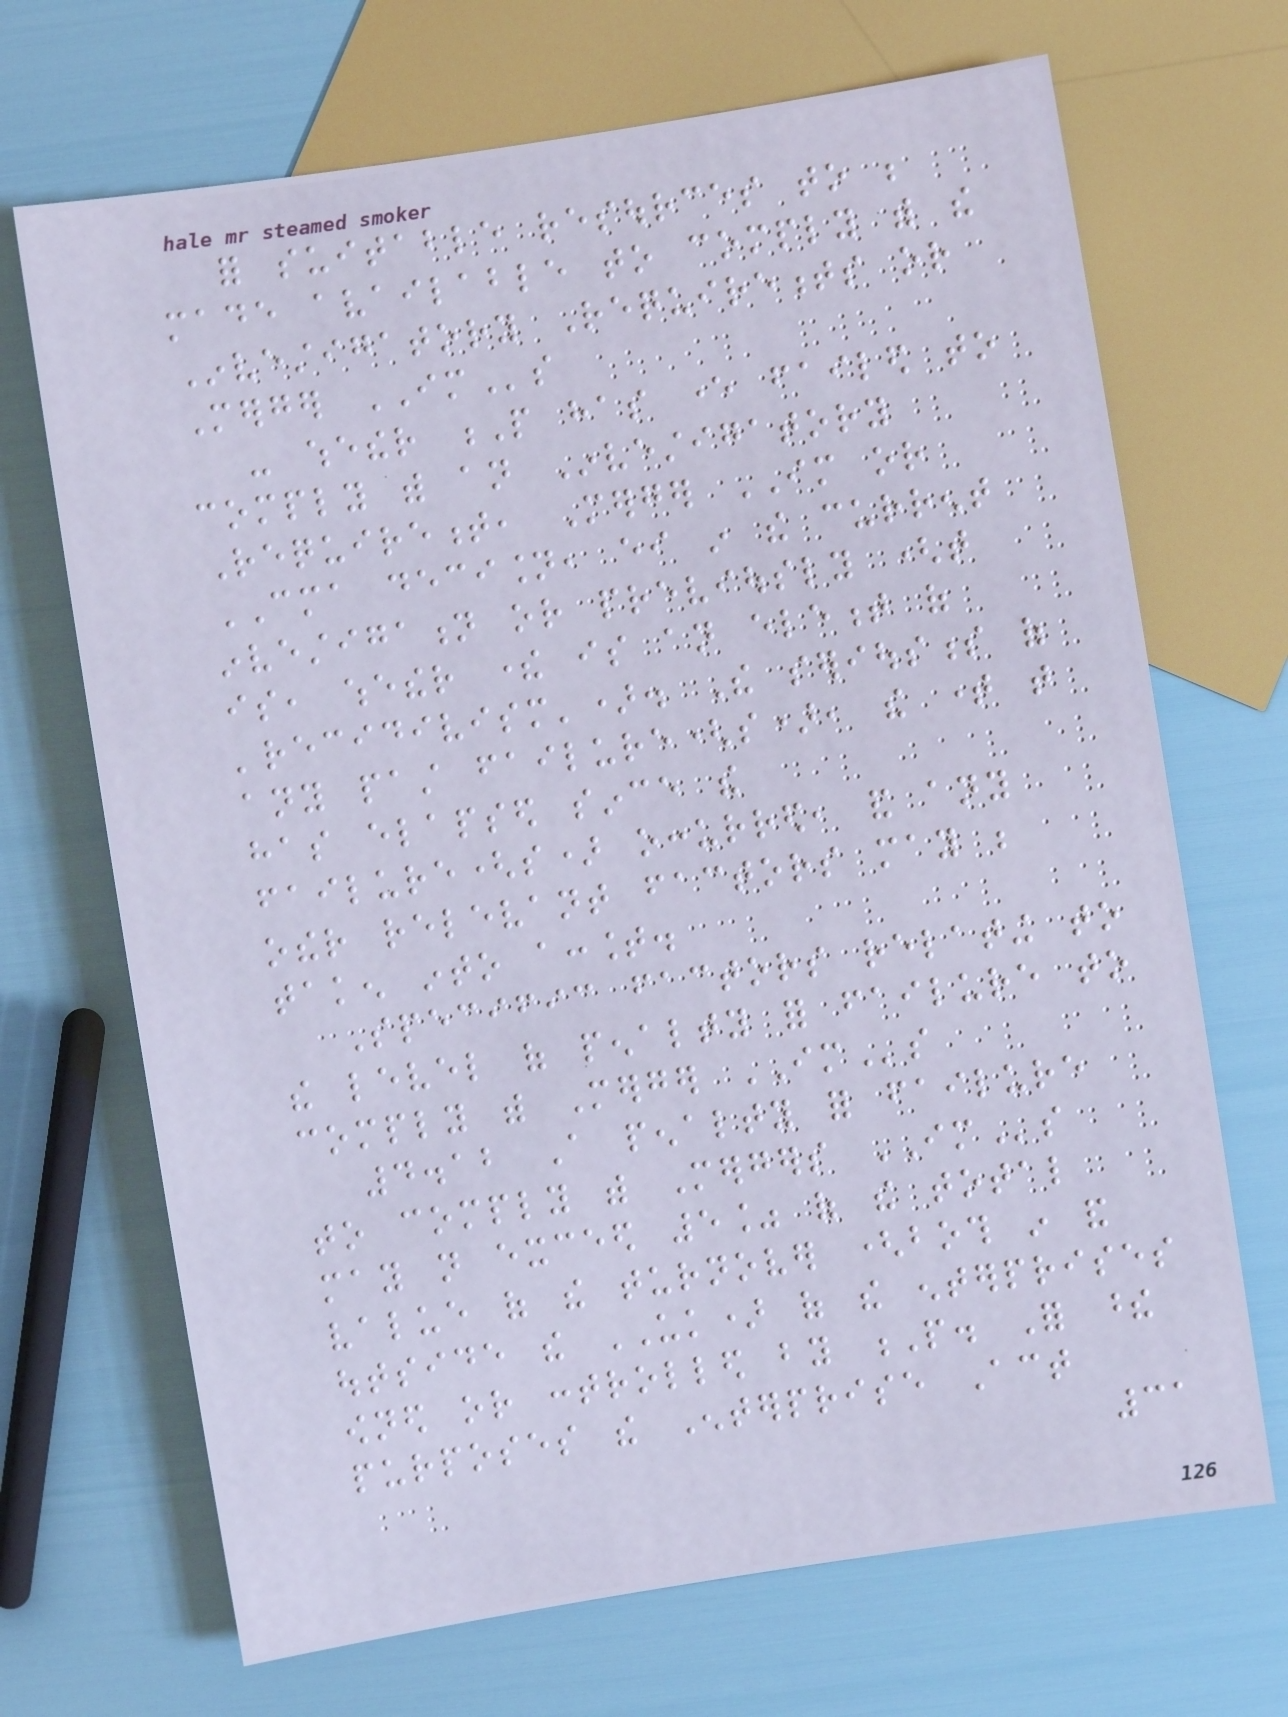for suitable resources to be
made available to comply with the
Investigatory Requirements or
Merger IMs
- whether P has ever failed to
comply with an Investigatory
Requirement, Merger IM or
CMA decision, either in the current
investigation or previously (that
is, whether there is an element of
'recidivism'). The seriousness of
any past failure(s), the time that
has elapsed since the
failure(s) occurred, and any
other relevant factors may be
taken into account.
Specific factors relating to
the level of penalty for failure to
comply with Merger IMs
4.12 A penalty for failure
to comply with Mergers IMs
may not exceed 5% of the total
value of the turnover (both in and
outside the UK) of the enterprises
owned or controlled by P. For these
purposes the Enterprise Act
31
